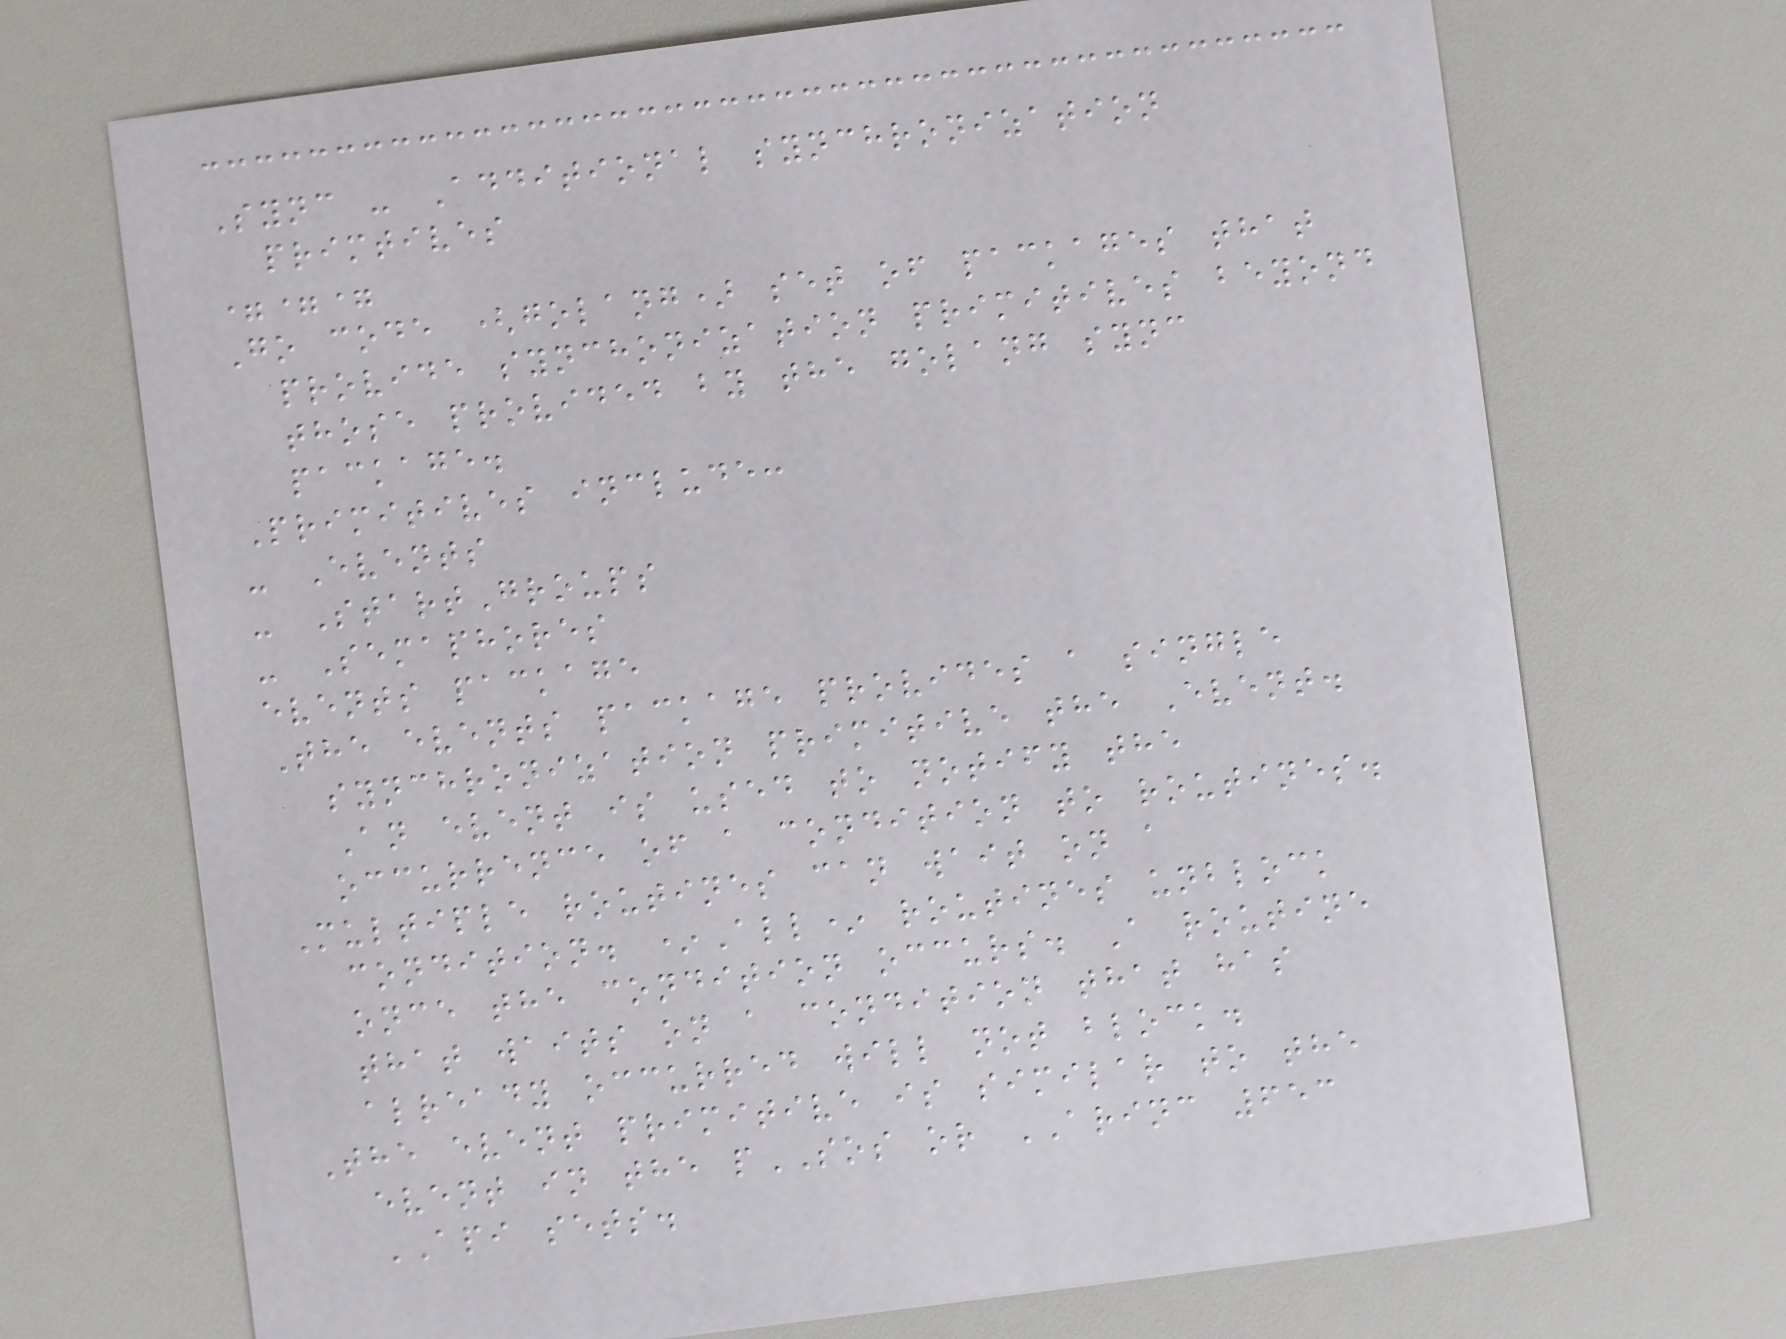Sync - Additional synchronization
primtives
===
Go code (golang) set of packages that
provide synchonization primitives beyond
those provided by the golang sync
package.
Primitives include:
- Events
- StartGroups
- Semaphores
events package
The events package provides a single
synchronization primitive the Event.
An event is used to notify the
occurrence of a condition to routines.
Multiple routines can wait on a
condition. *All* routines unblock
once the condition occurs. A routine
that waits on a condition that has
already occurred will not block.
The event primitive is similar to the
event in the pSOS or ARINC 653
API sets.
